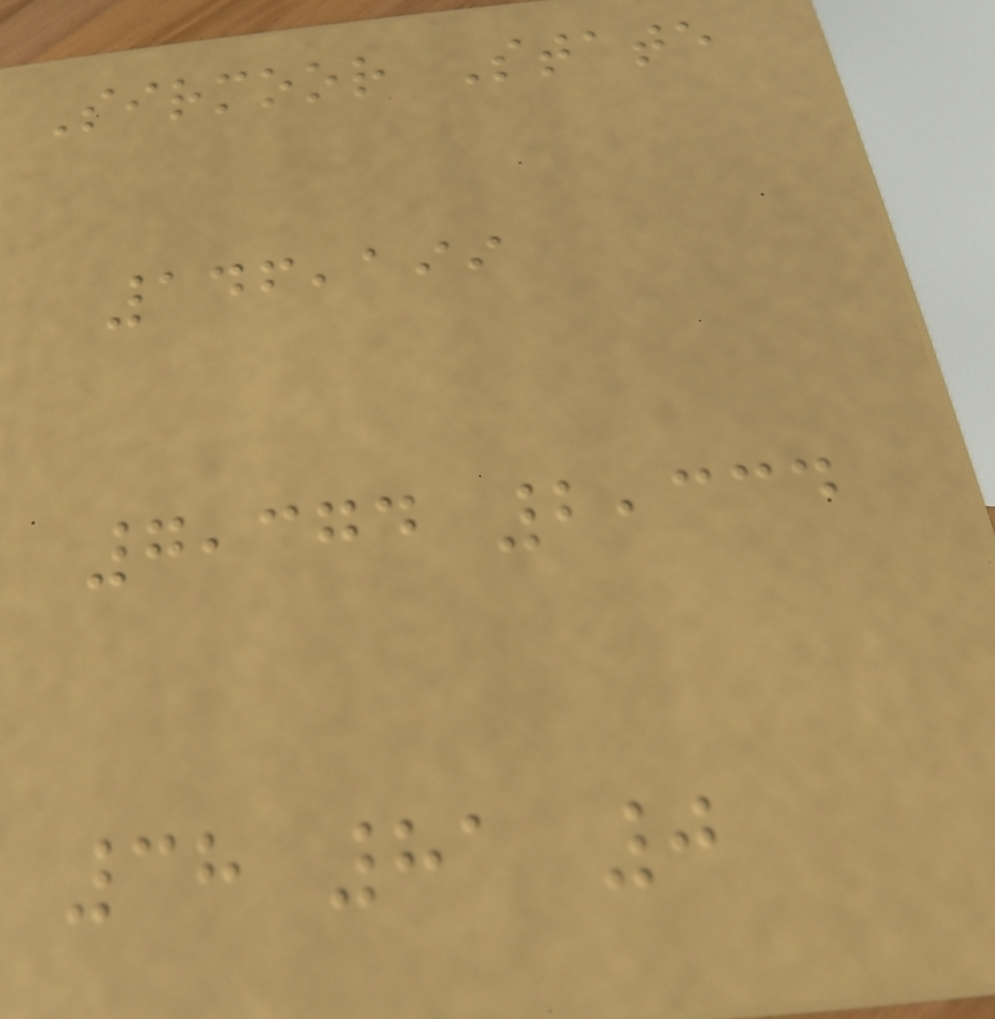Sirmoor State
146,199
7,374 2,334
38 81 0
